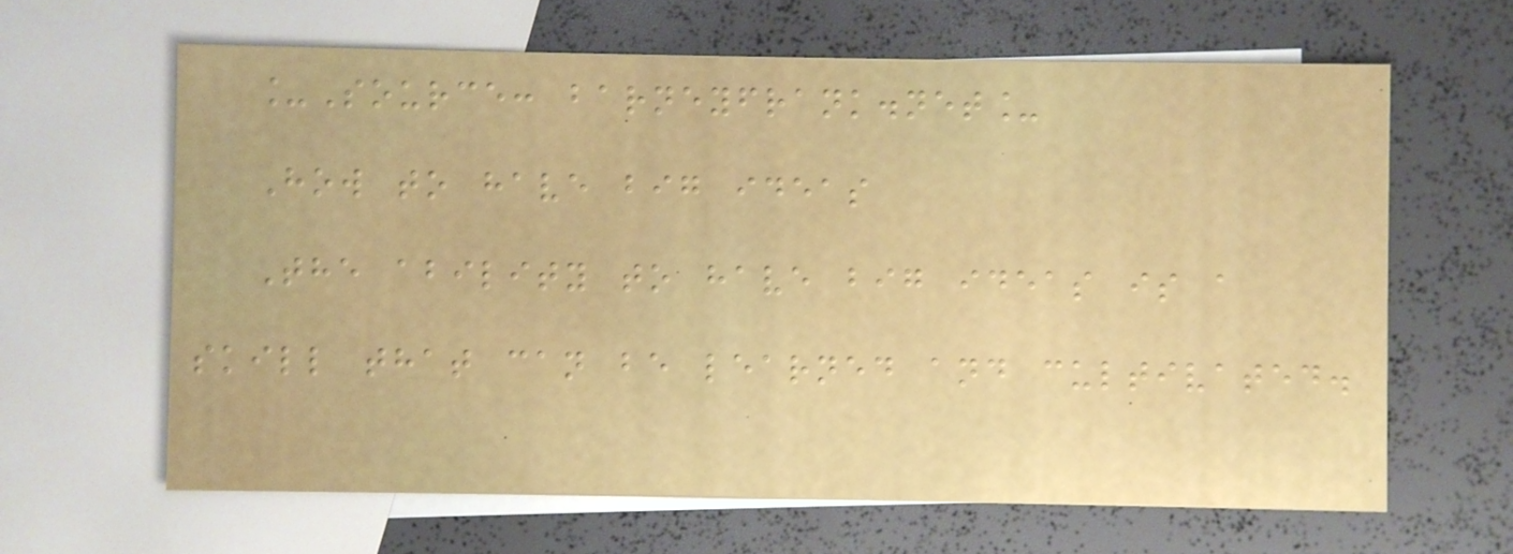_Source: barneyfrank.net_
How to have big ideas
The ability to have big ideas is a
skill that can be learned and cultivated.
